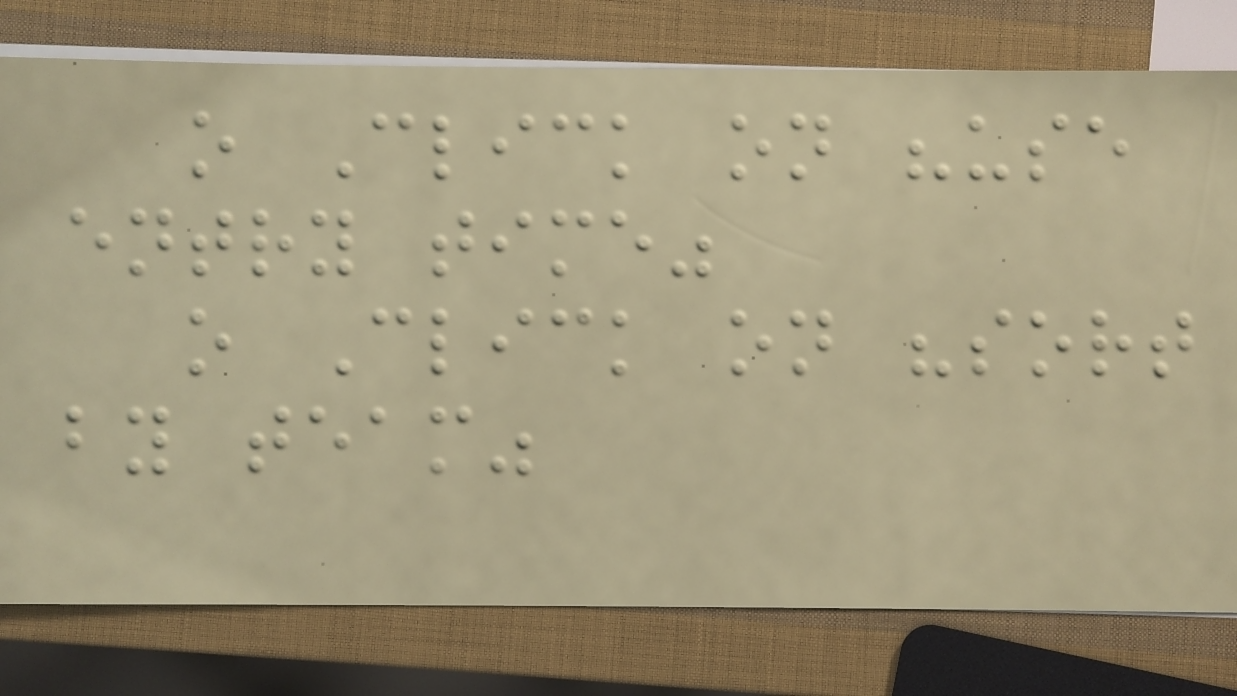o Click on "use
entry time"
o Click on "sort
by team"
